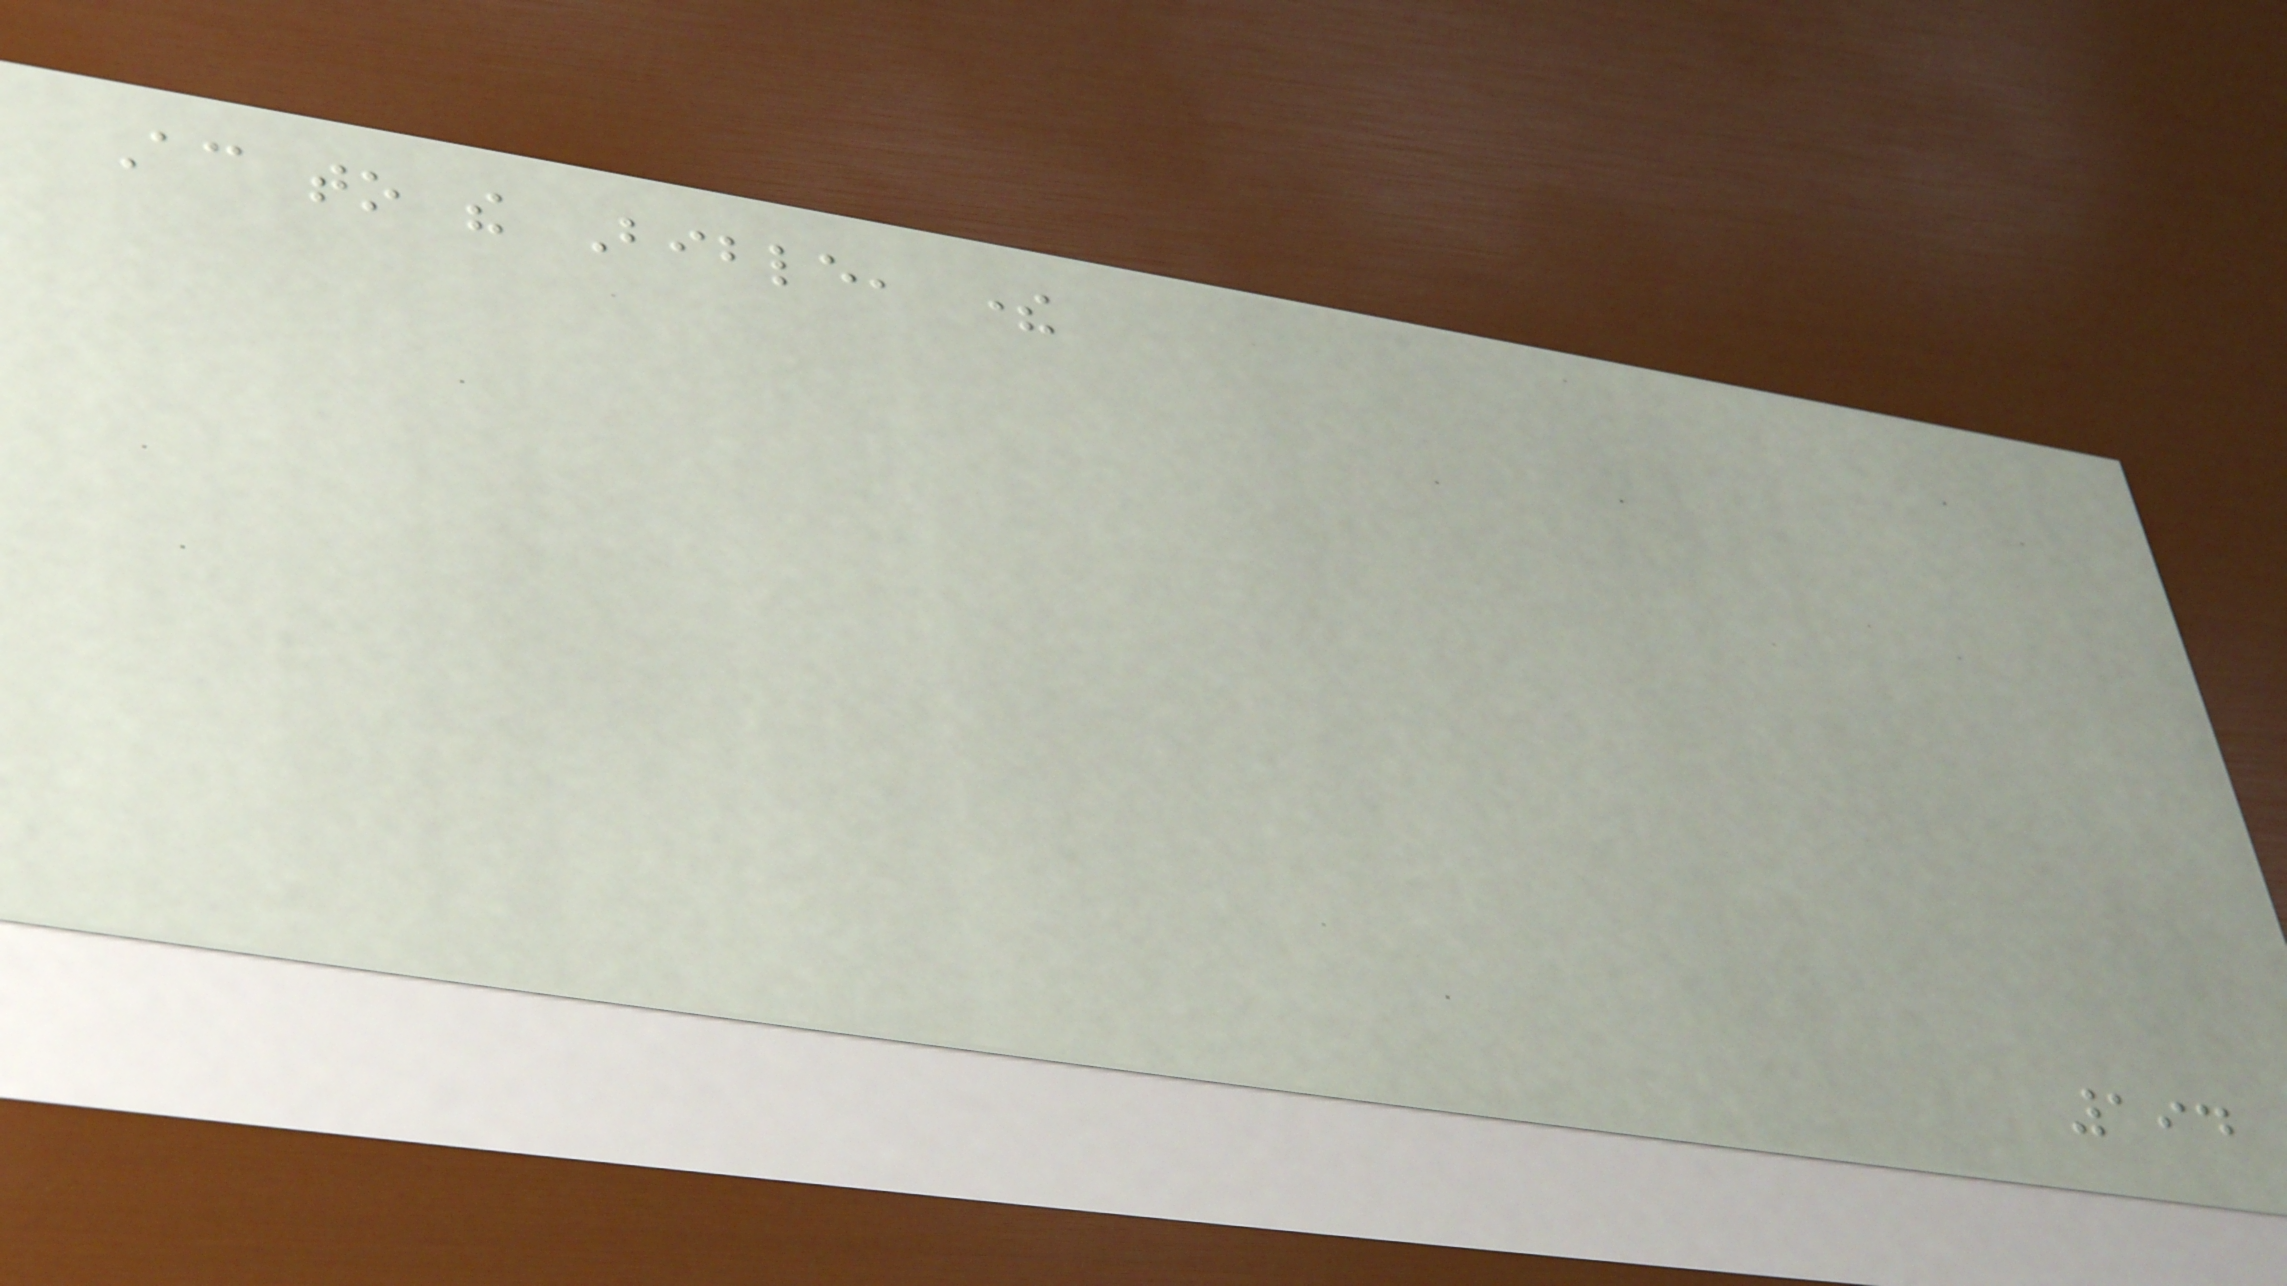According to the Bible, there
194
